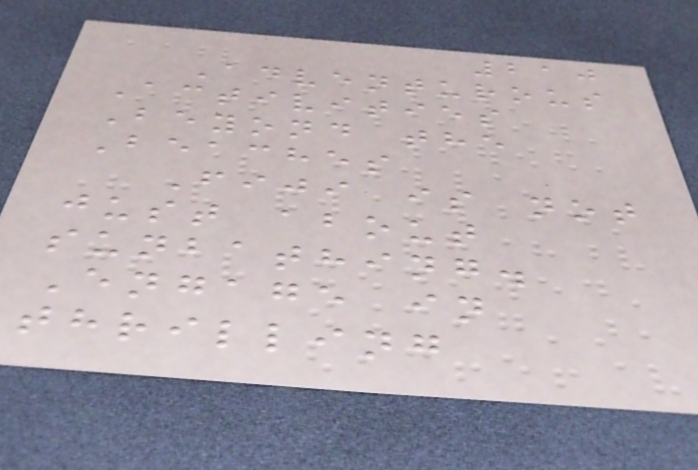210
Adventurous
Activities
Beyond the
Beaches
Fiji is not
just about
sunbathing.
Engage in
thrilling
